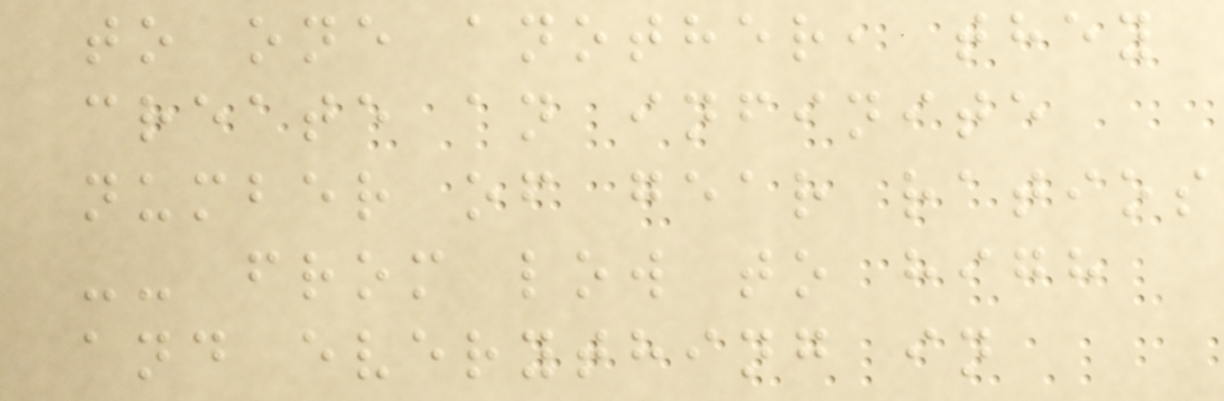to one another, they
create an infinite
number of gear ratios
-- from low to high
and everything in
